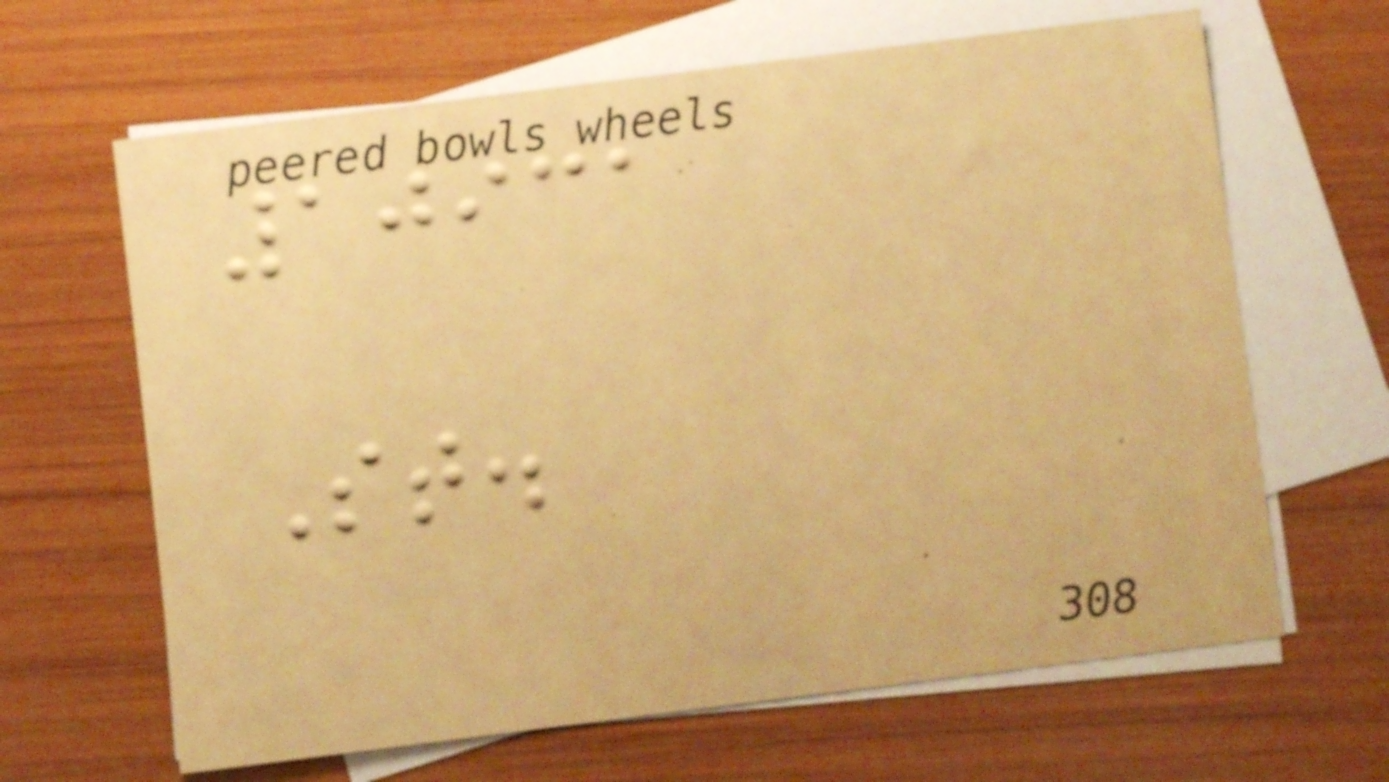10931
St.
